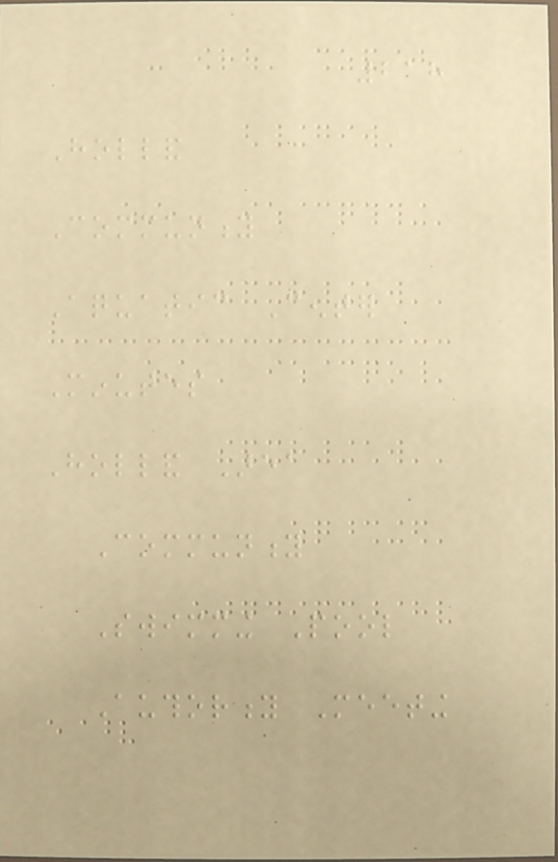218
Holland
Community
Aquatic Center
Minutes
Holland Area
Community
Swimming Pool
Authority Meeting
